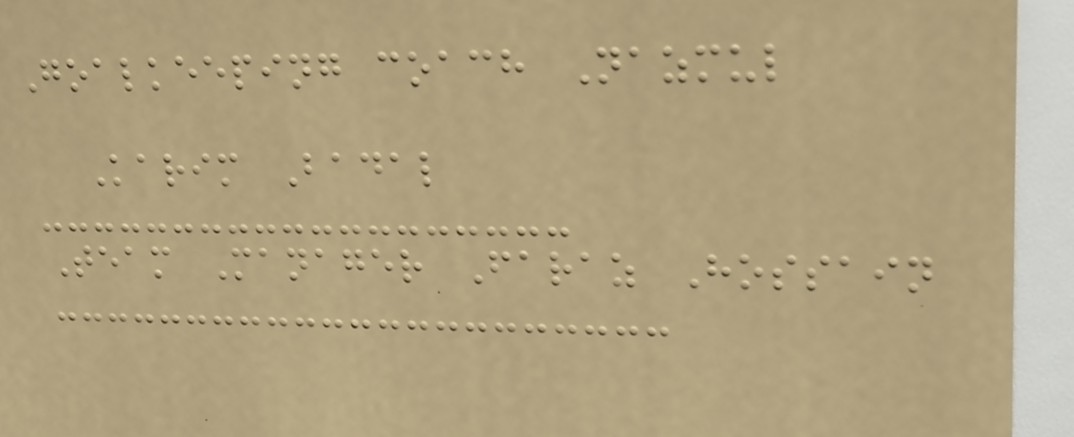Goalkeeping coach Nazmul
Karim Badal
Team Manager Faraz Hossain
